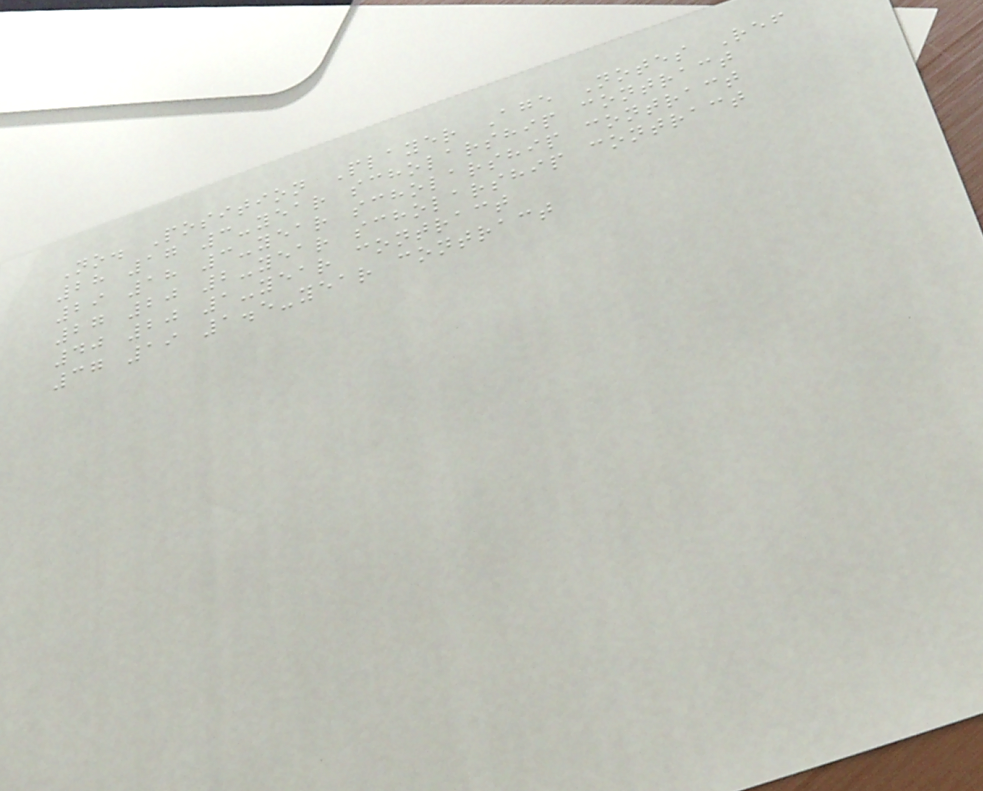No. Position Player Age Notes Ref
28 17 3-year scholarship contract
29 18 3-year scholarship contract
27 20 2-year scholarship contract
40 20 1-year contract
37 19 1.5-year contract
